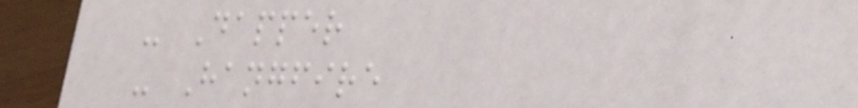- Dapper
- Hangfire
